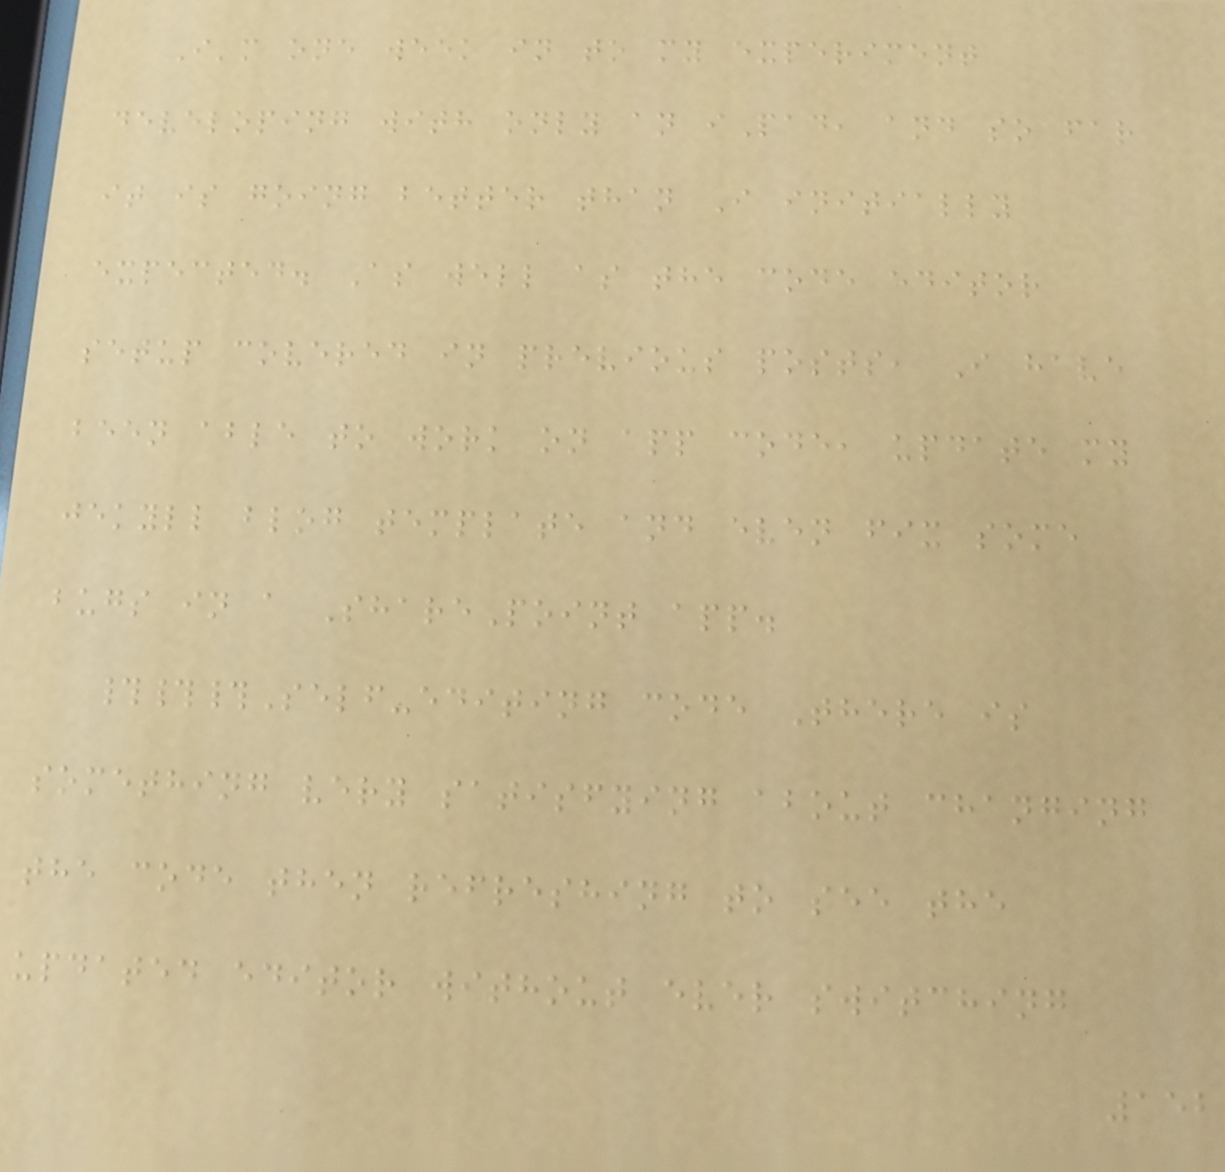I'm one week in to my experiment
developing with only an iPad, and so far
it is going better than I initially
expected. As well as the code editor
setup covered in previous posts, I have
been able to work on app code, update my
jekyll blog template and even fix some
bugs in a SharePoint app.
###Self-editing code There is
something very satisfying about changing
the code then refreshing to see the
updated editor without ever switching
152
